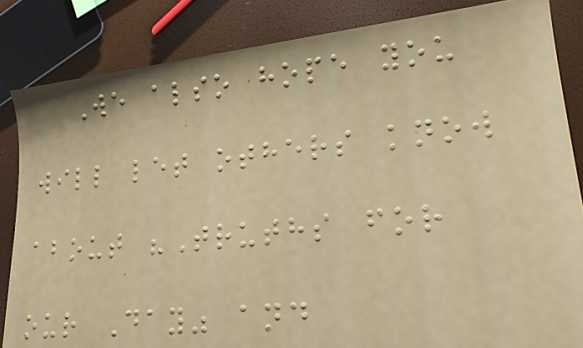We also hope you
will let others know
about "Truths for
our Day" and
